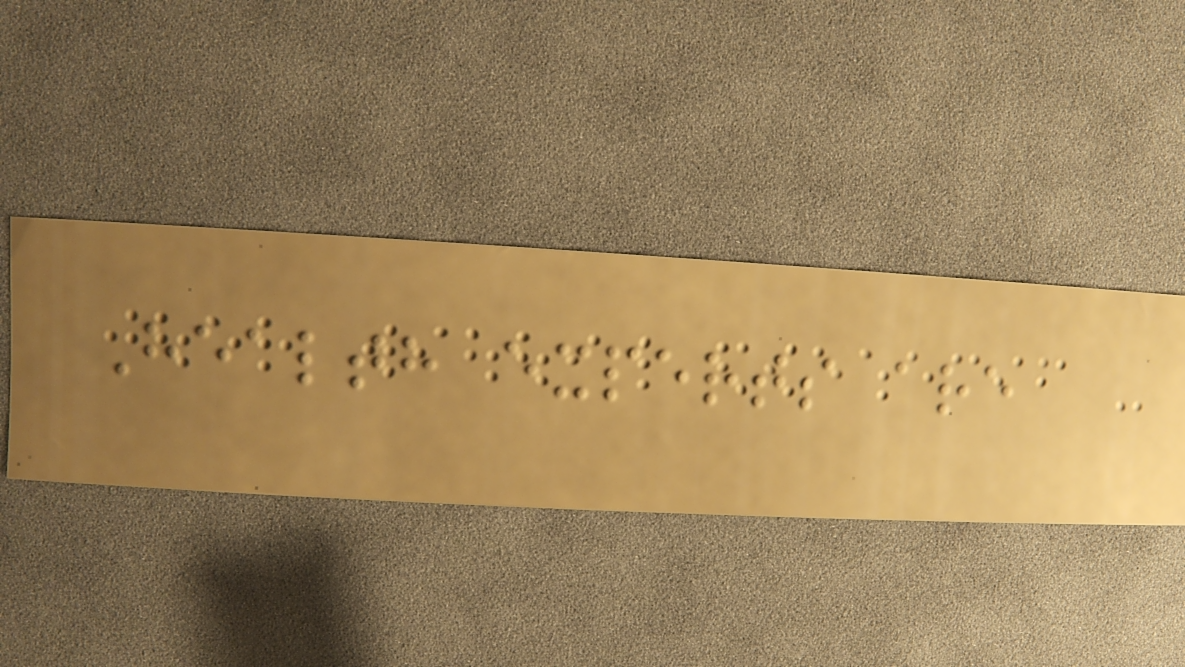Health experts are
